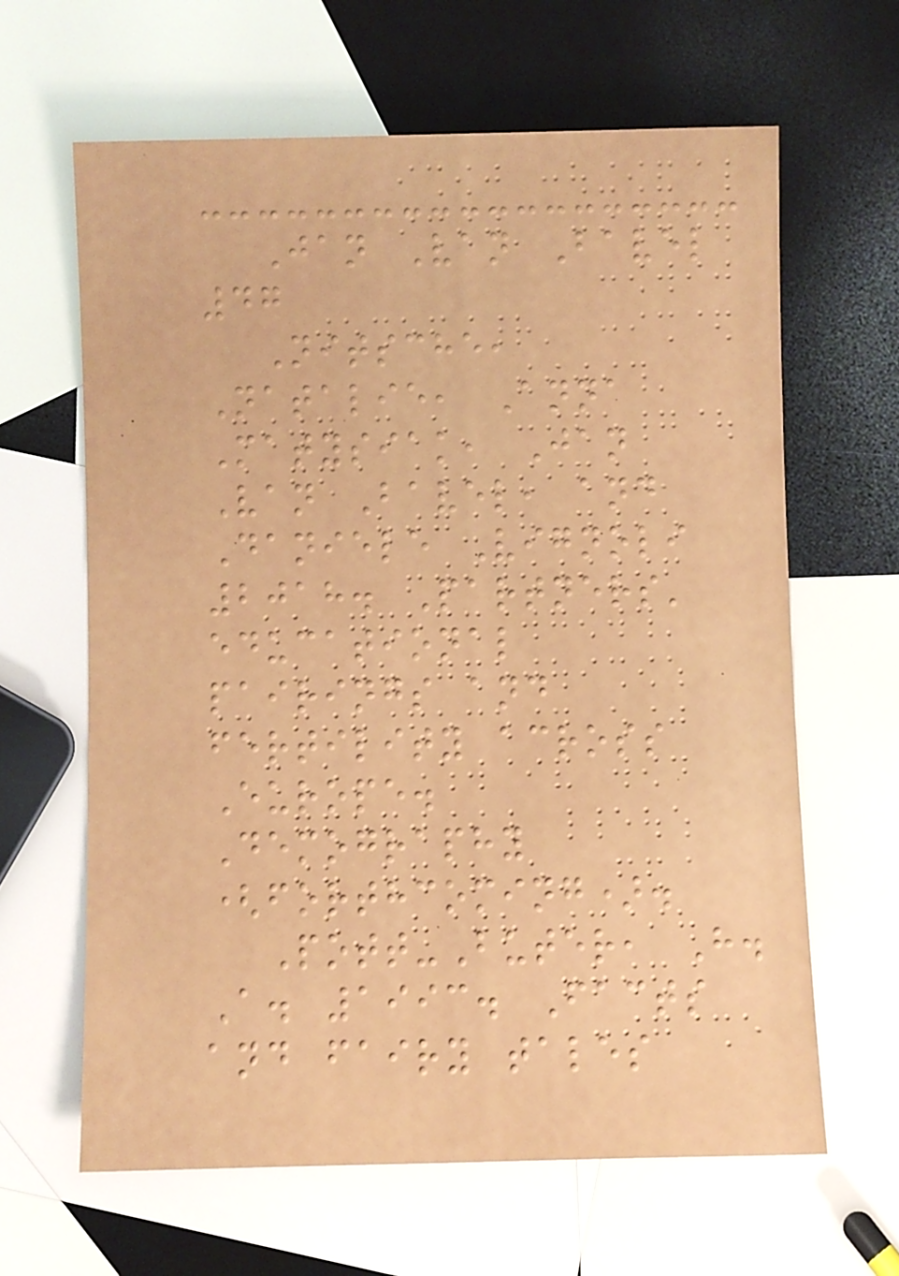Jan Van Bavel
47
Nitsche,
Natalie, Anna
Matysiak, Jan
Van Bavel, and
Daniele Vignoli
2018. Partners'
educational
pairings and
fertility across
Europe.
Demography
(forthcoming).
Pott-Buter, H.
A. 1993. Facts
and fairy tales
